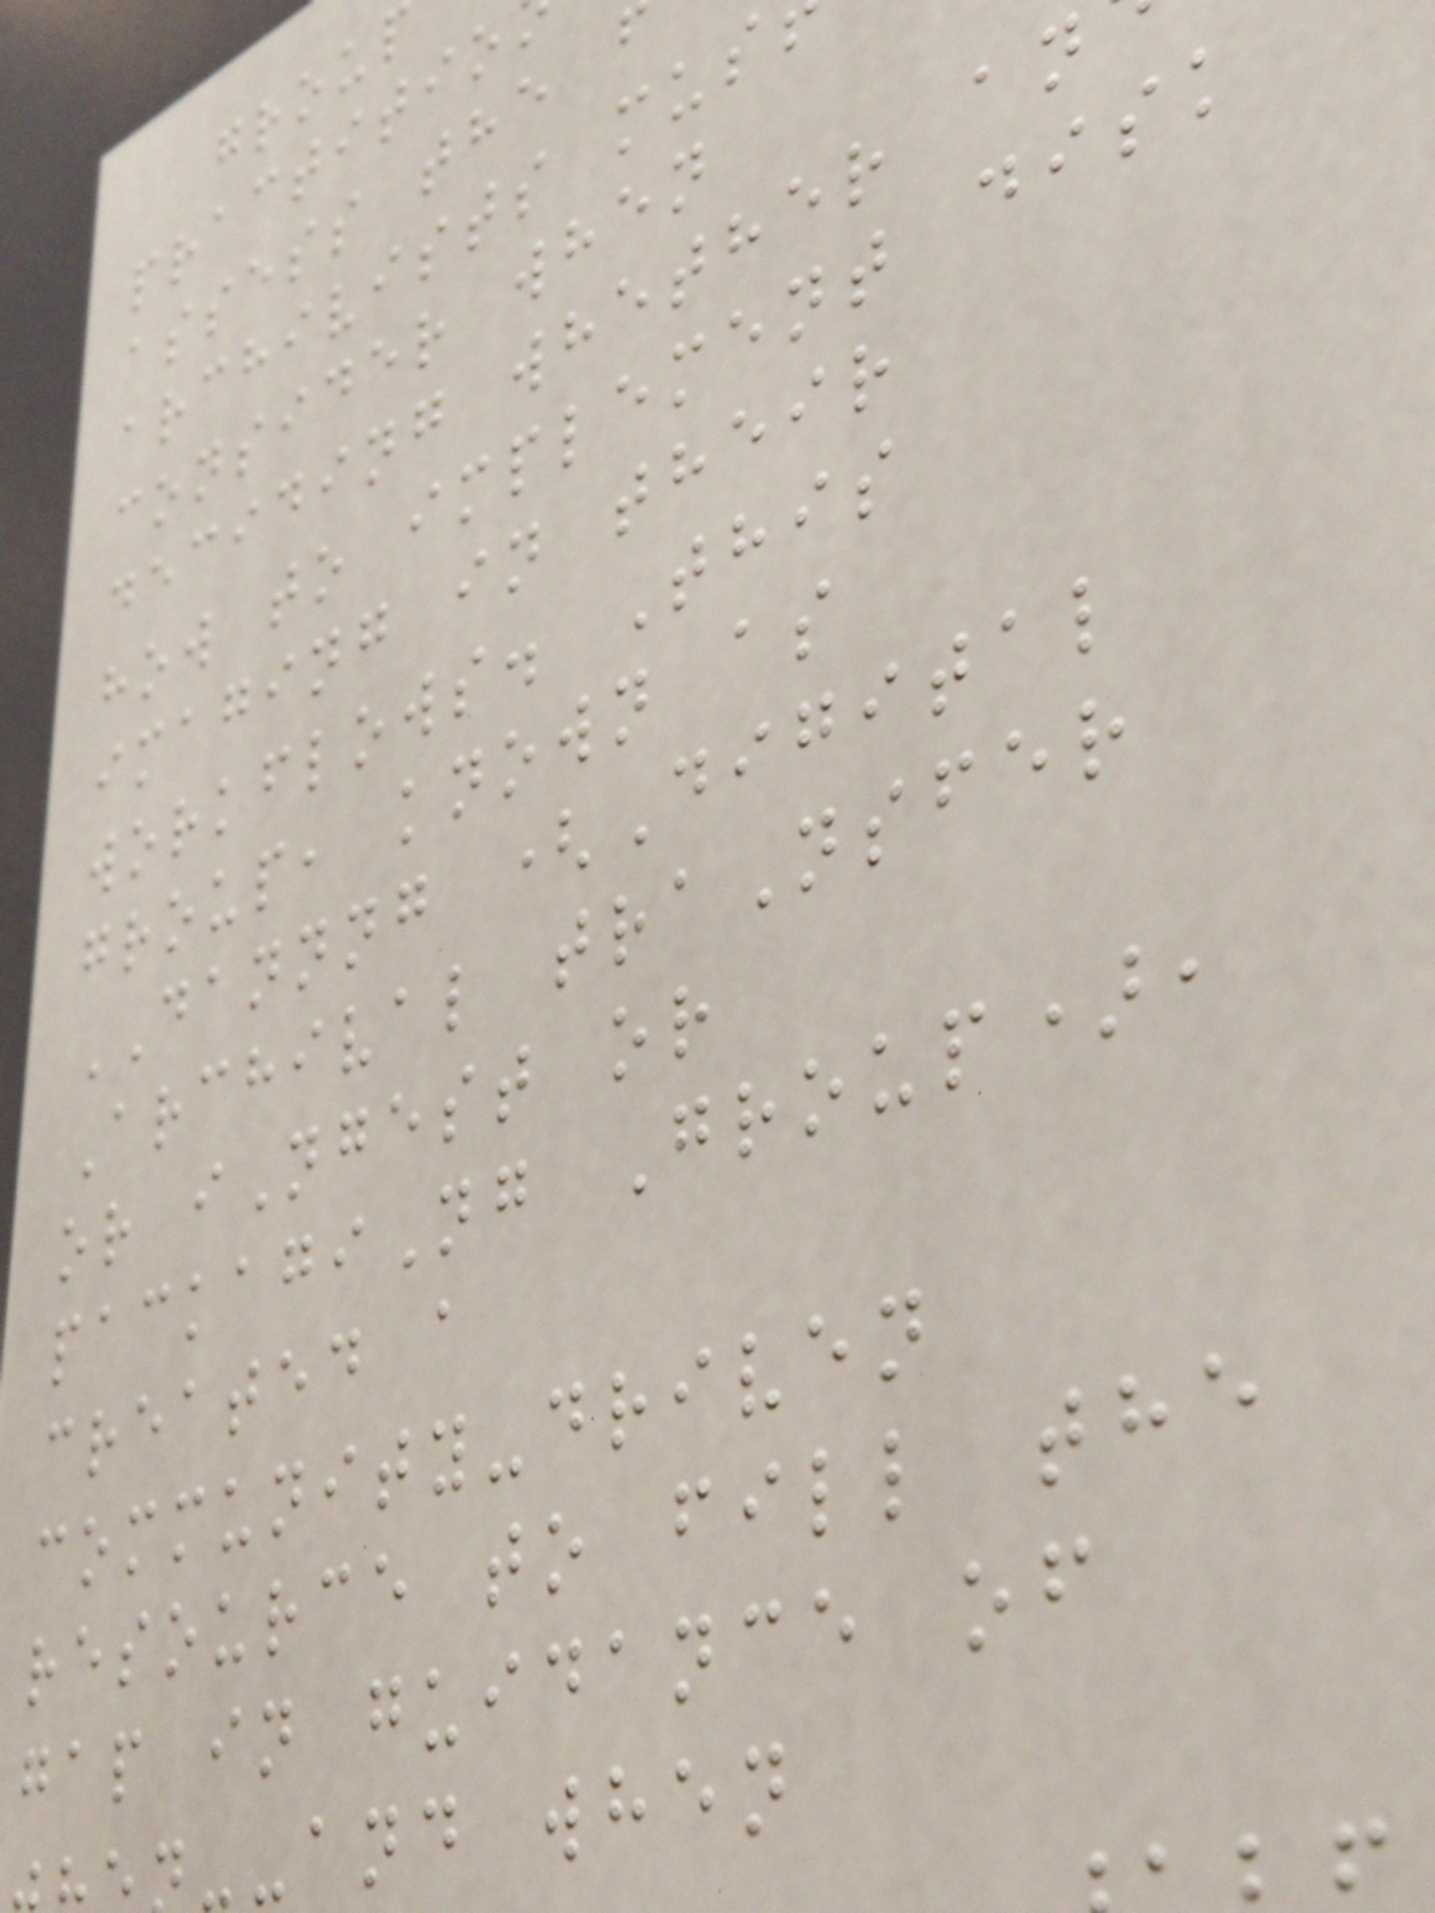grou
practitio
assess the
archivists mus
consider when
deciding whether an
how to implement disk
imaging in their
workflows. This
group, known as
DANNNG (Digital
Archival traNsfer
or iNgest or
packagiNg Group),
created a
community-driven
resource to fill the
gap in guidance of
--and when
